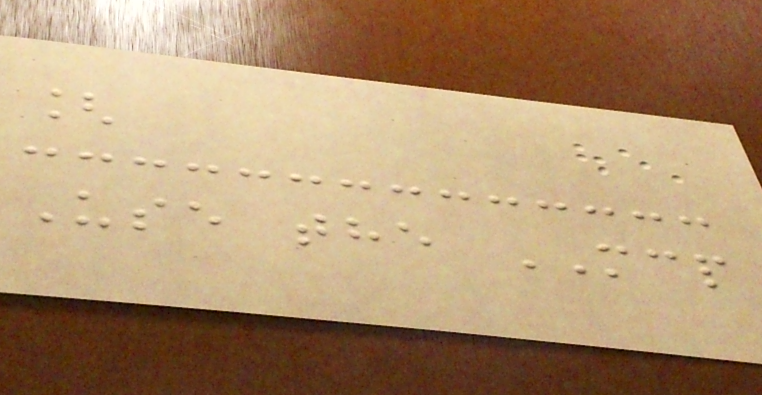[
Use the MCP
